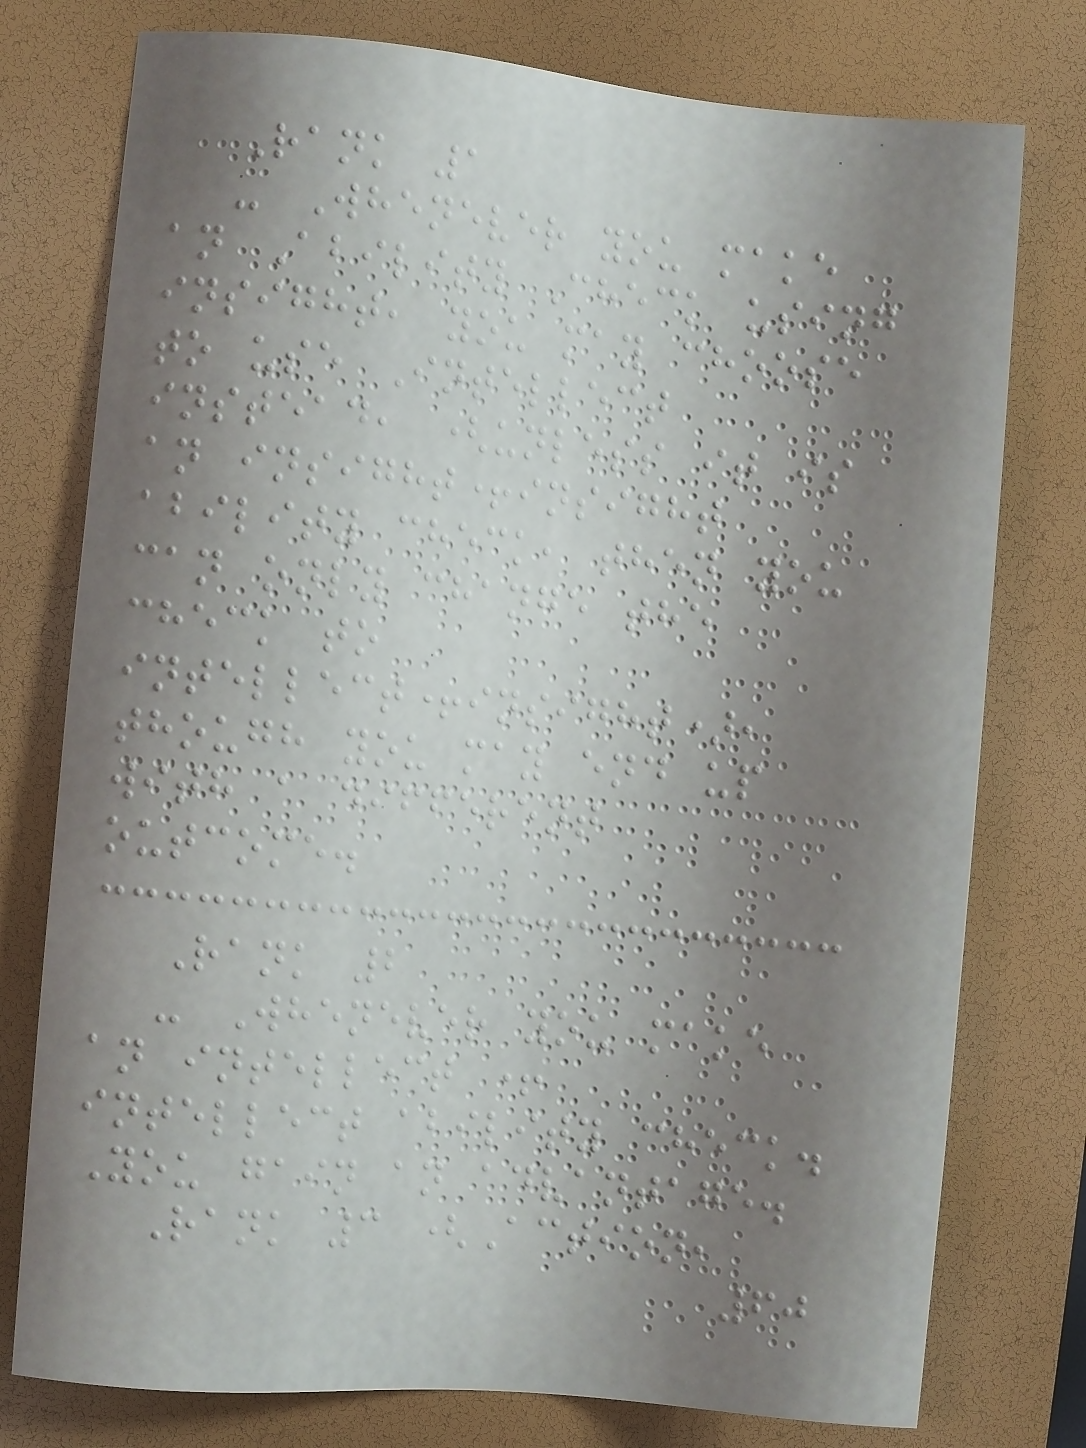Rank 1
- Whenever you make
an Ability Check using
insight, you may choose
to use Intellect
instead, (unless it is
an insight+insight
ability check, then you
can only change the
check to
intellect+insight),
though you may end up
with a different
outcome.
Rank 2
- Whenever you make
an intellect +
intellect ability check.
You gain an advantage.
Rank 3 (Action,
60
